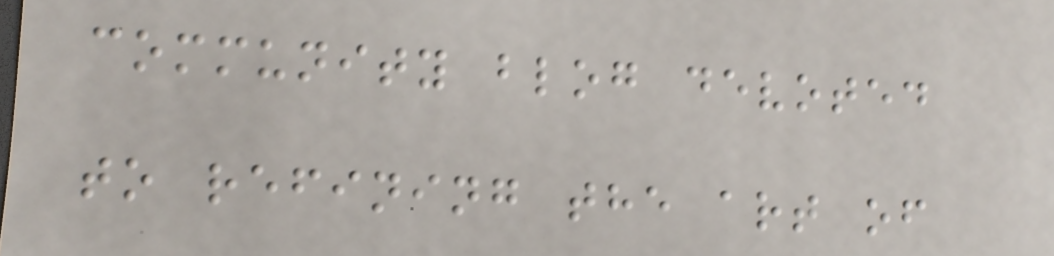community blog devoted
to refining the art of
